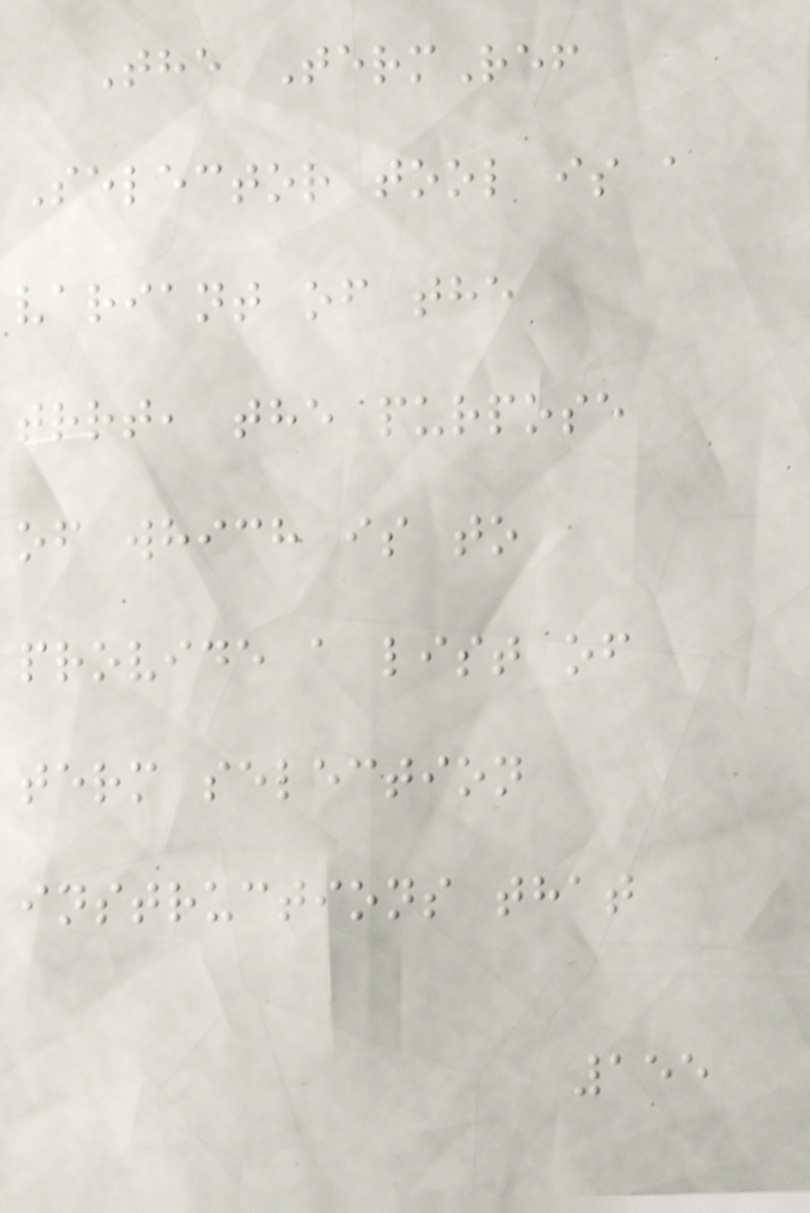The TermRef
Selector tool is a
variant of the
trrt, the purpose
of which is to
provide a list of
term selection
instructions that
155
